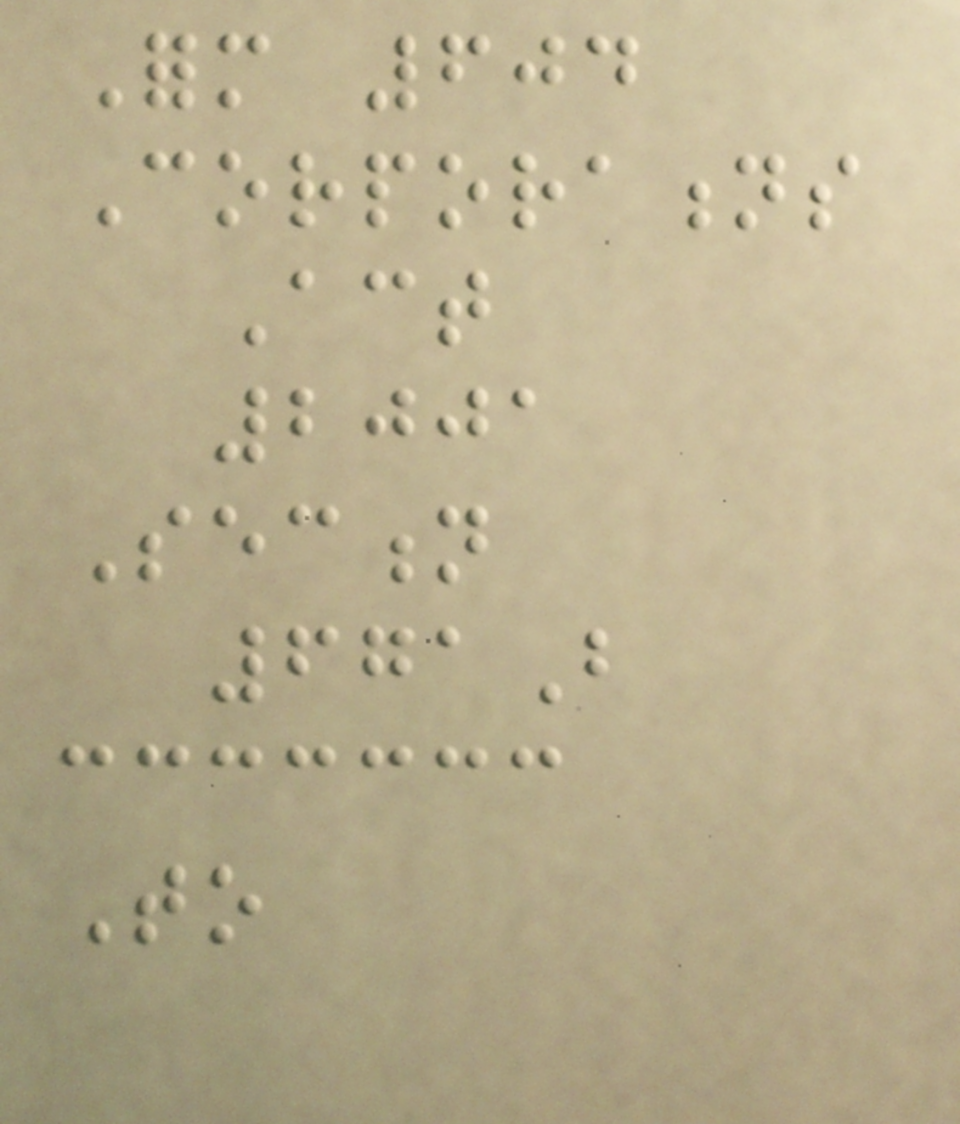Form 604
Corporations
Act
2001
Section
671B
To
